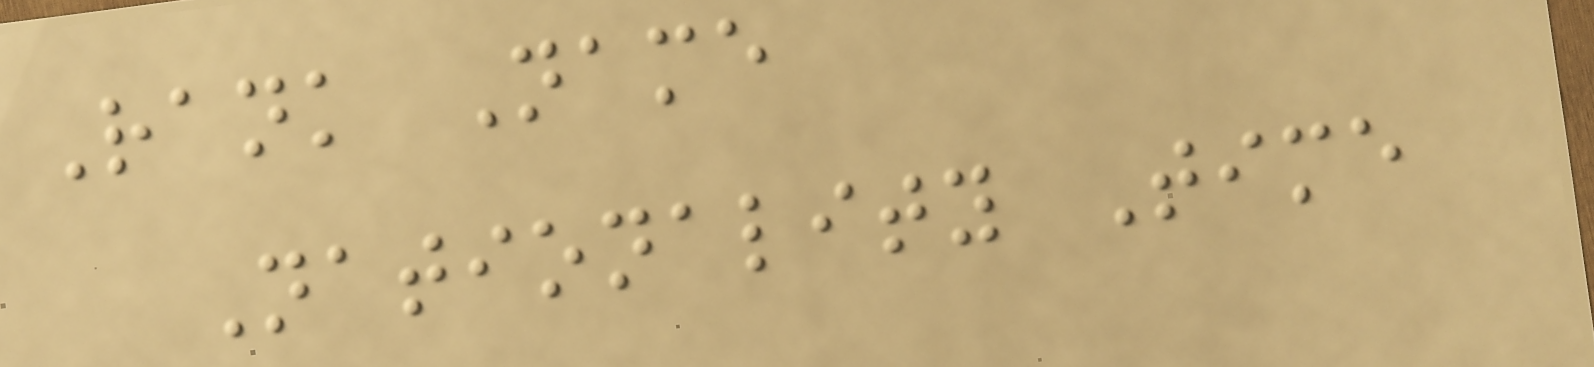Rank Name
Nationality Time
